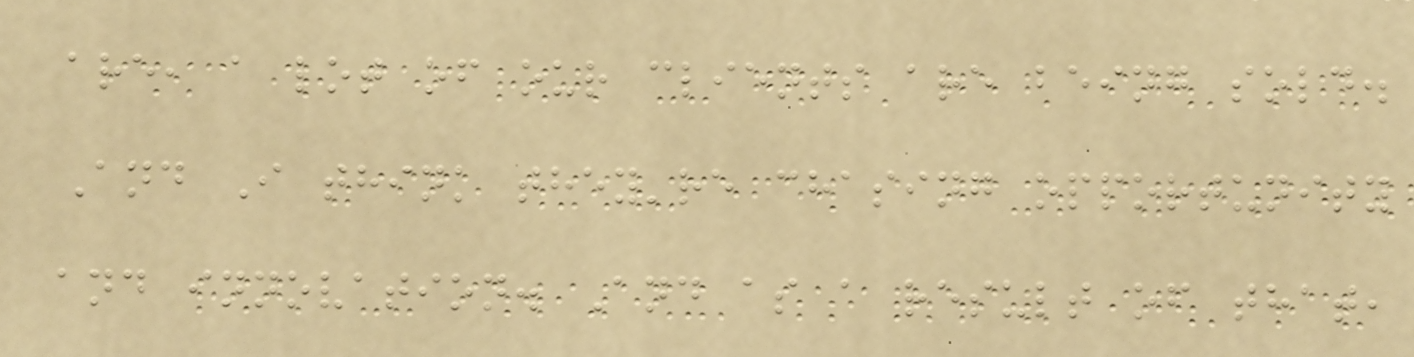are, a lot of our clients are being sold.
And I think they're chasing opportunity
and innovation. And as a result of that,
